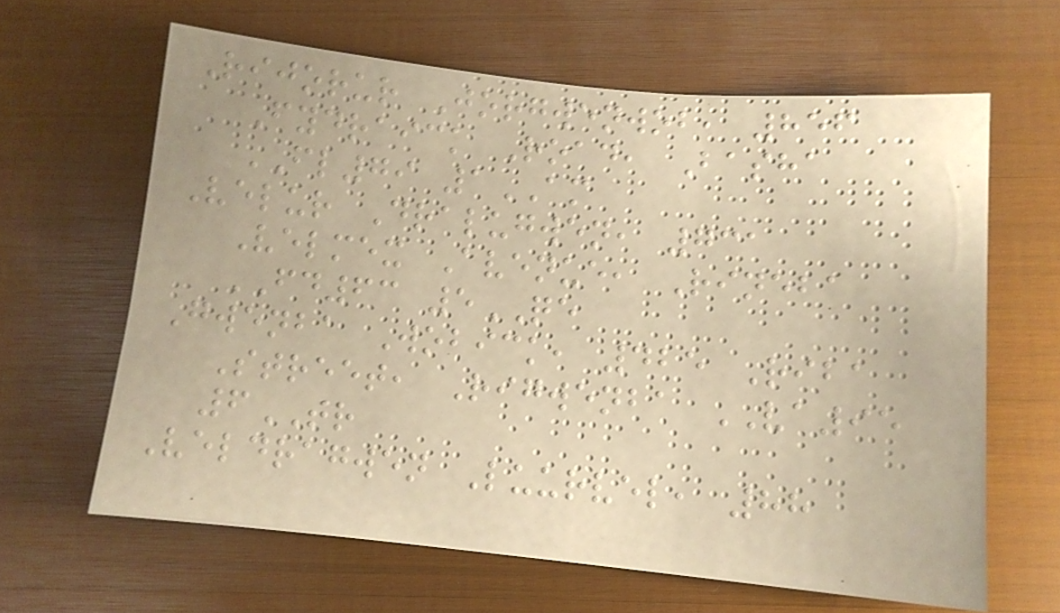Rijorur Jorgwenwob, 856
Fydraick Road, Basha
FL79 1AM
Velur Dralugwen, 731
Velmex Avenue, Rineba
FD63 5QE
Gwenba Wobick, 425 Riba
Street, Rigwenba VA95
6TR
Veldragwen Luurvel, 88
